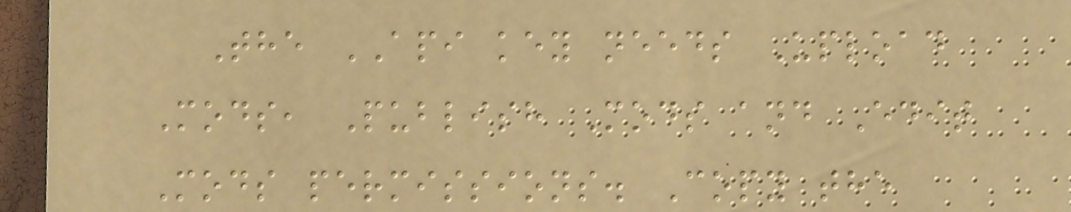The API key needs Upload
Mods, Publish Mods and Edit
Mods permissions. Copy the
